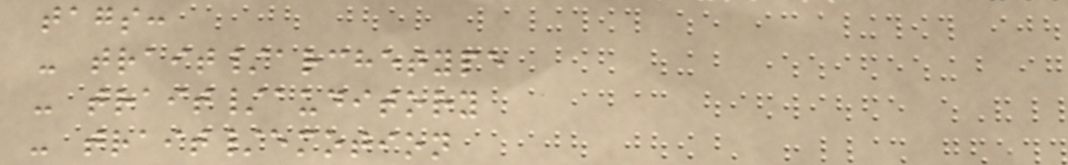tags:
- trait/archetype
- trait/auditory
- trait/emotion
